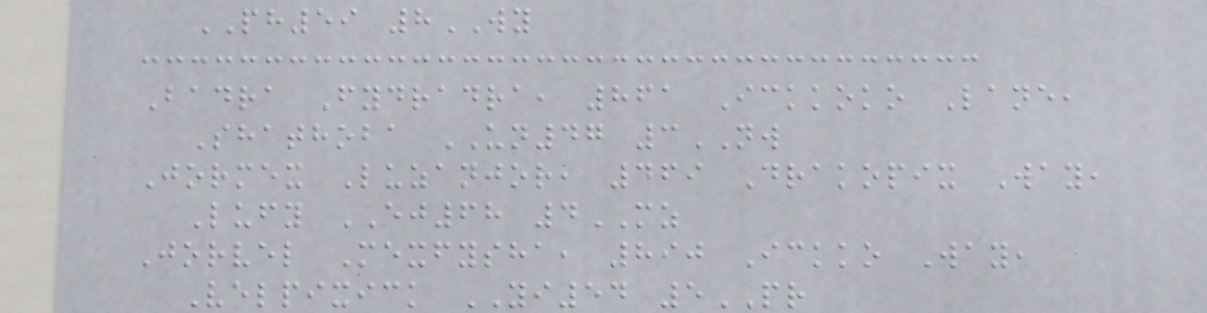PH59 8WY
Badra Fydradra, 861 Ickkoko Lane,
Shathoba UN47 3NW
Jormex Luzanjor, 469 Drakopix Way,
Lufy EJ68 4MZ
Jorvel Mexfysha, 890 Ickko Way,
Velpixick YI54 5PR
